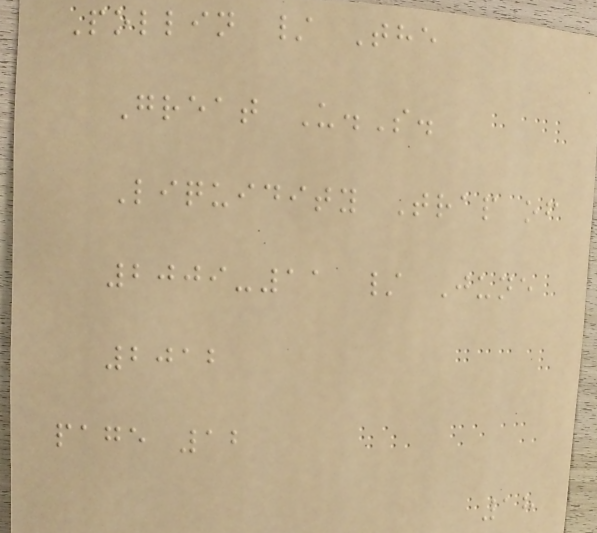Pollin / The
Great U.S.
Liquidity Trap of
2009-11 / June
2012
page 12
18
